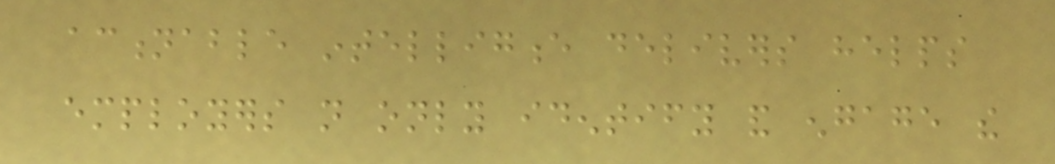actionable intelligence delivers helps
employers not only identify and engage the
